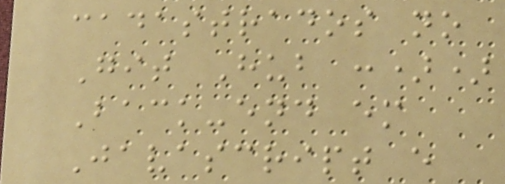cadastrados no
Git Hub :))
Back-end em
Javascript e
